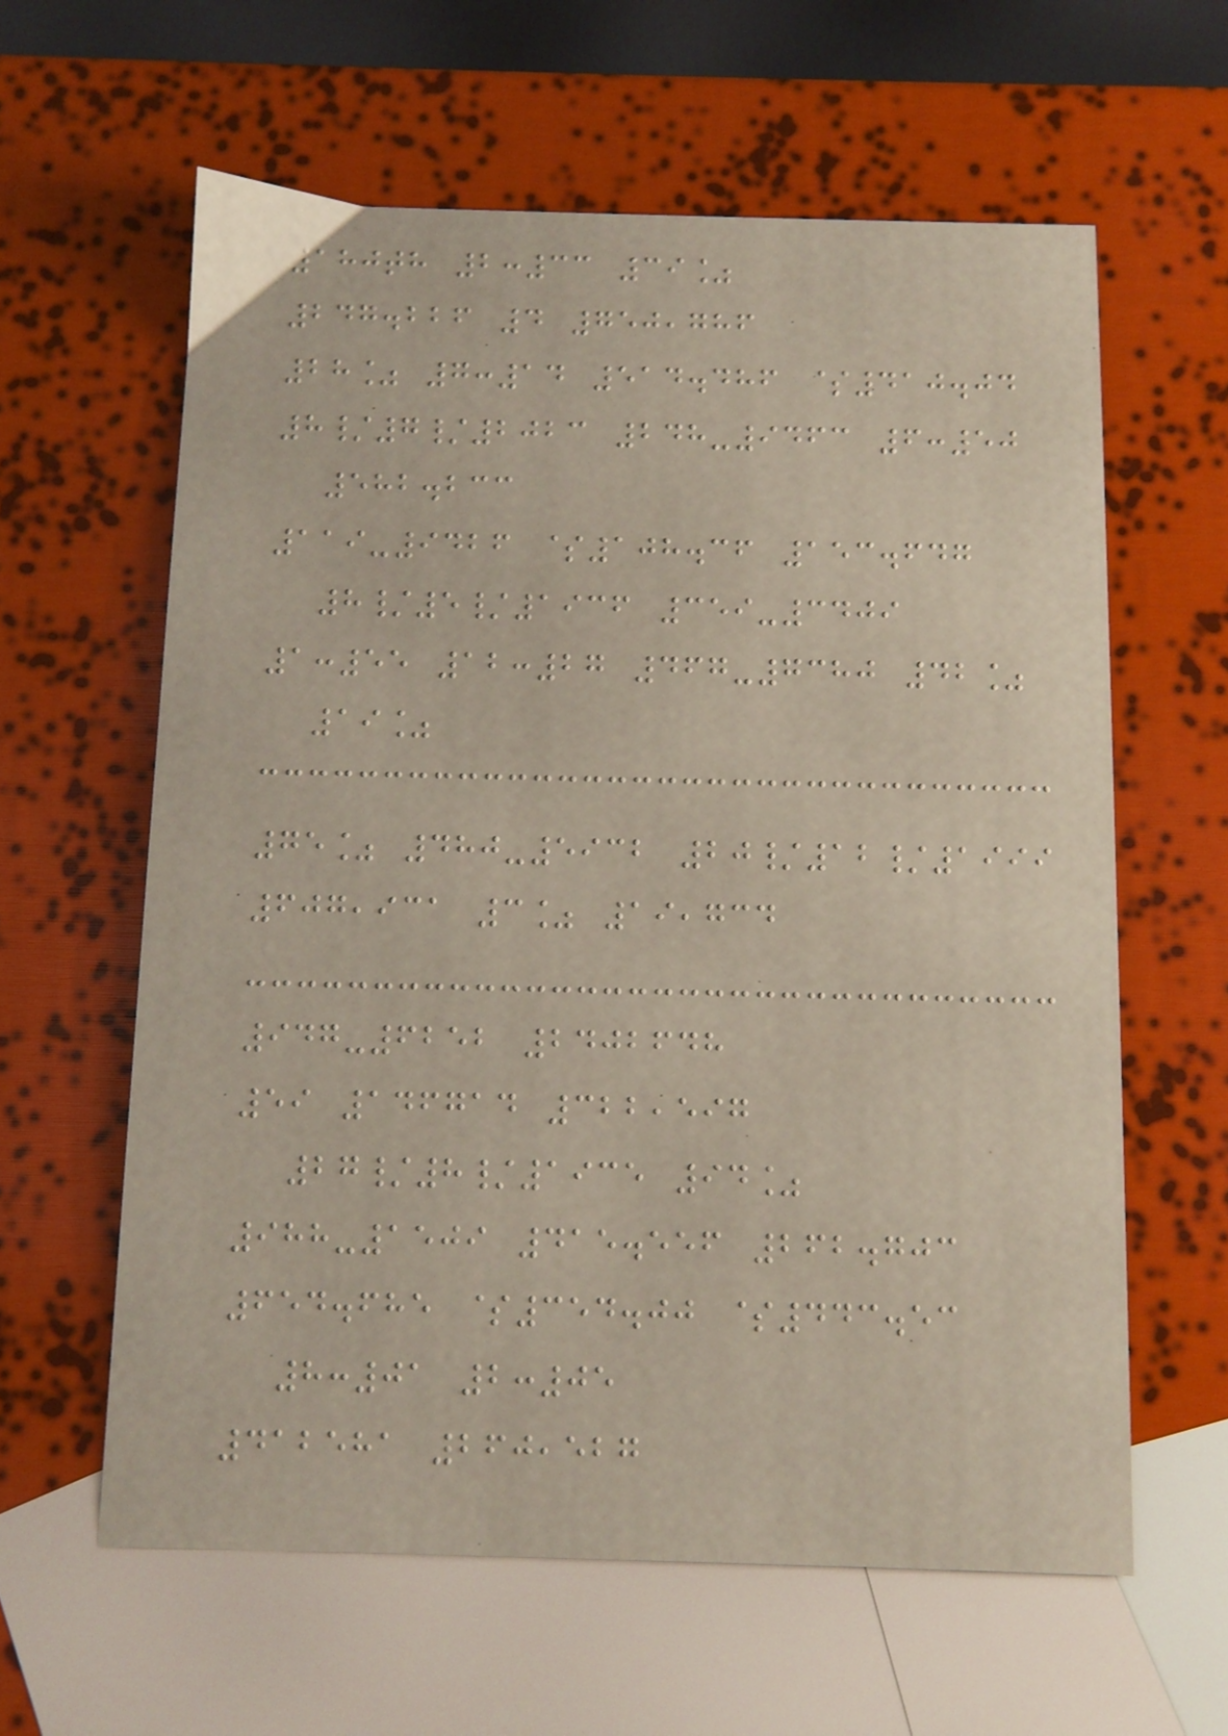180th 2:33 39%
247.226 4 750,786
28% 7:14 514.486 $410.04
8/7/2023 248-9463 6:50
582.233
119-9426 $108.36 153.647
8/5/1936 359-3409
1:55 12:27 467-7380 42%
19%
75% 480-5932 20/12/1999
607,931 3% 19,734
947-6252 2402648
59 146714 322,597
27/8/1935 94%
988-1509 415.556 262.703
654.685 $354.00 $443.53
8:01 2:05
412581 260,527
